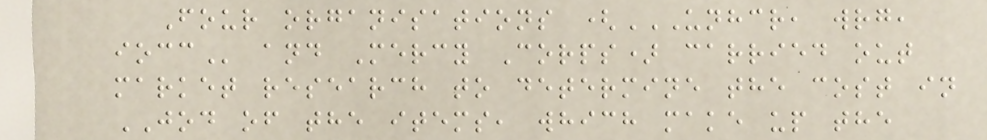Four organisations (UNHCR, WRG,
IOCC and Mercy Corps) carried out
market research to determine the cost in
JOD of the items, which make up the
